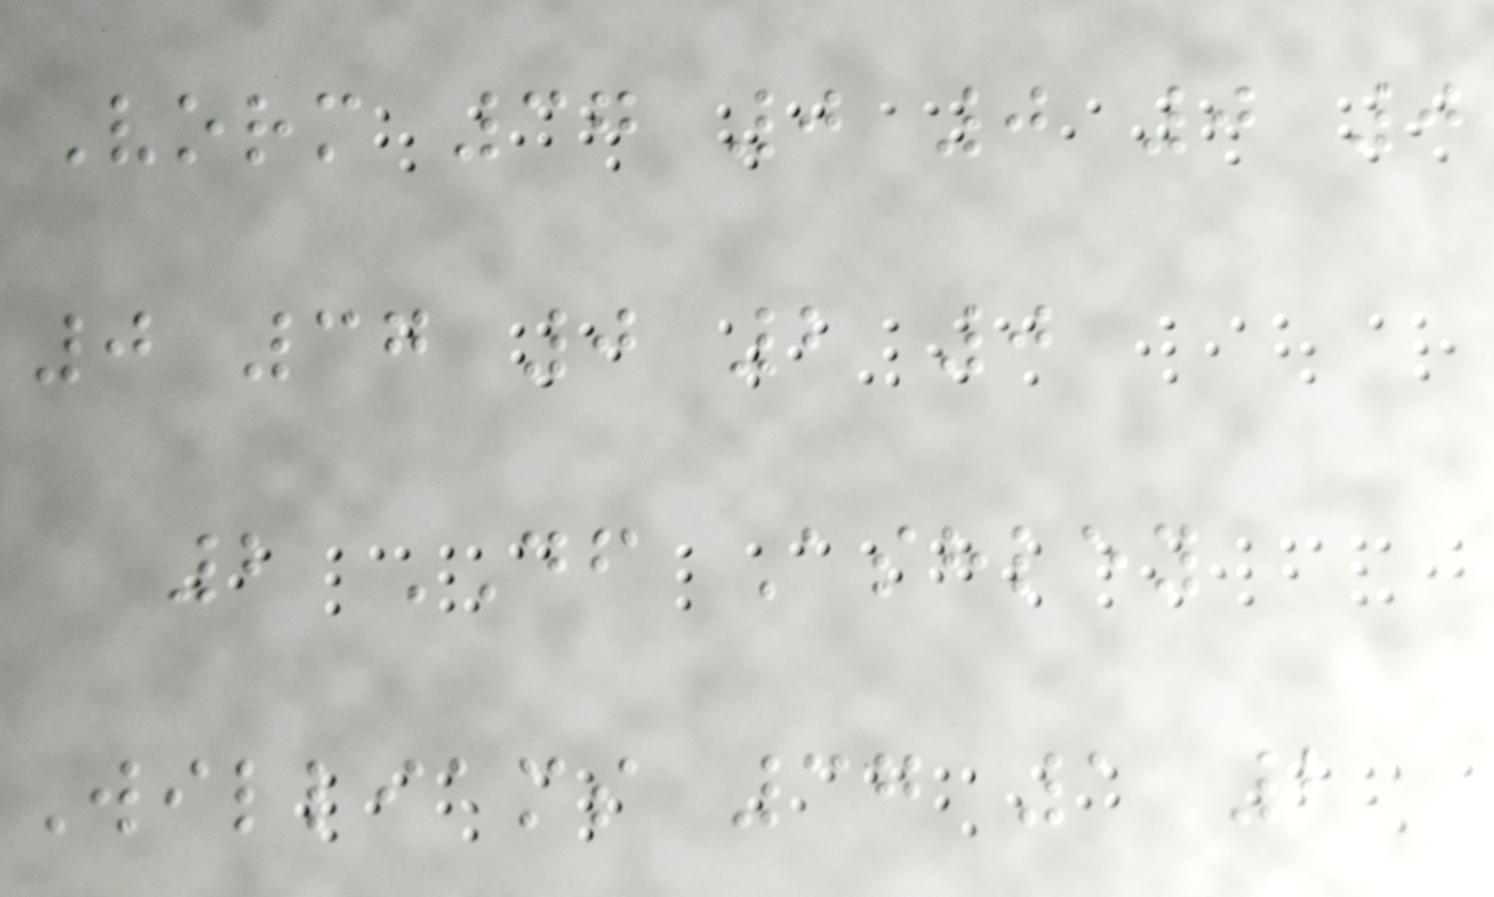Vorm 37 0 0 0 0
0 37 0 2 0
2 DF Ashley
Williams 37 1 2
